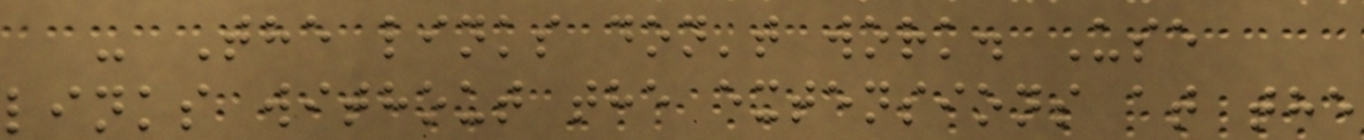- The links don't work. Use
links without the extensions at the
